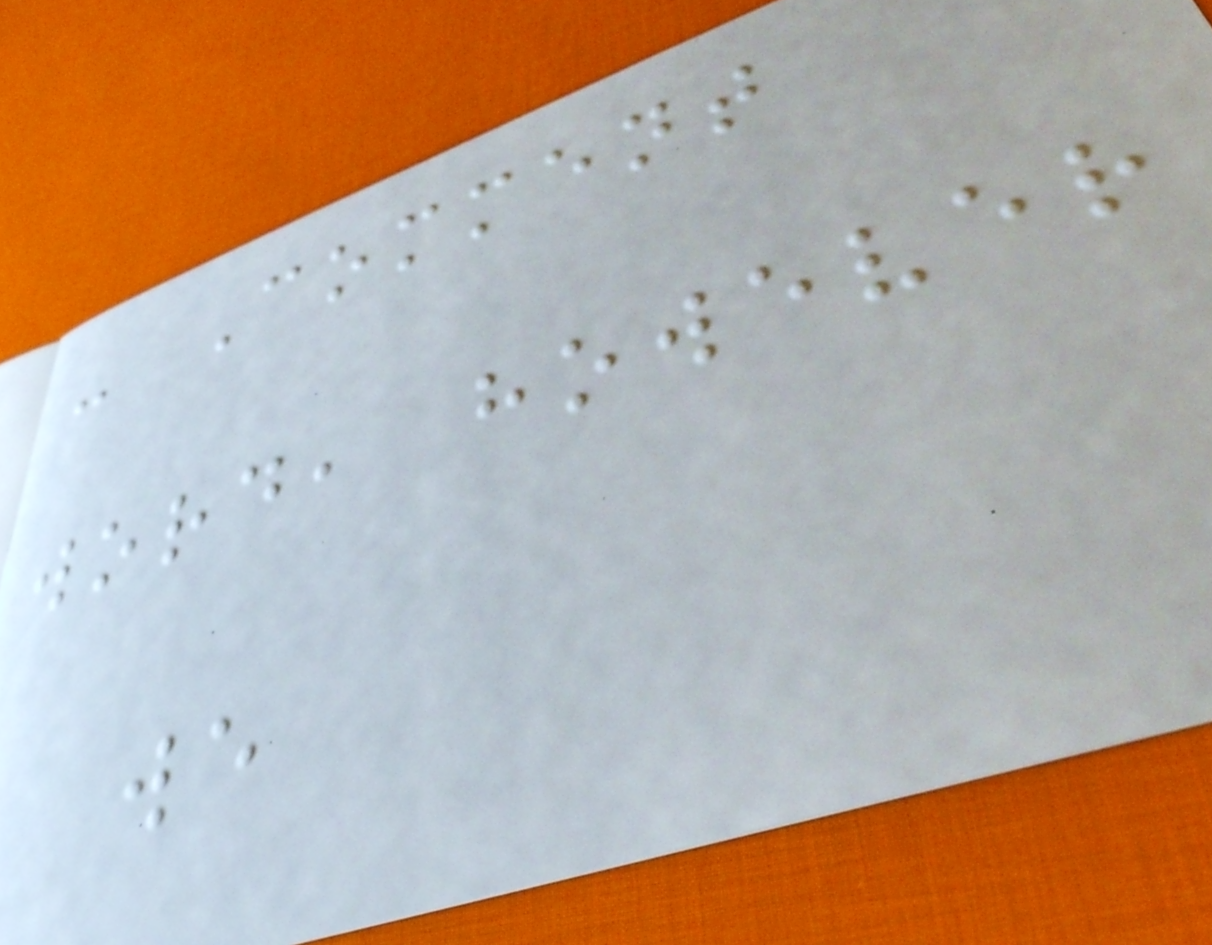- Comment
word, however
we
